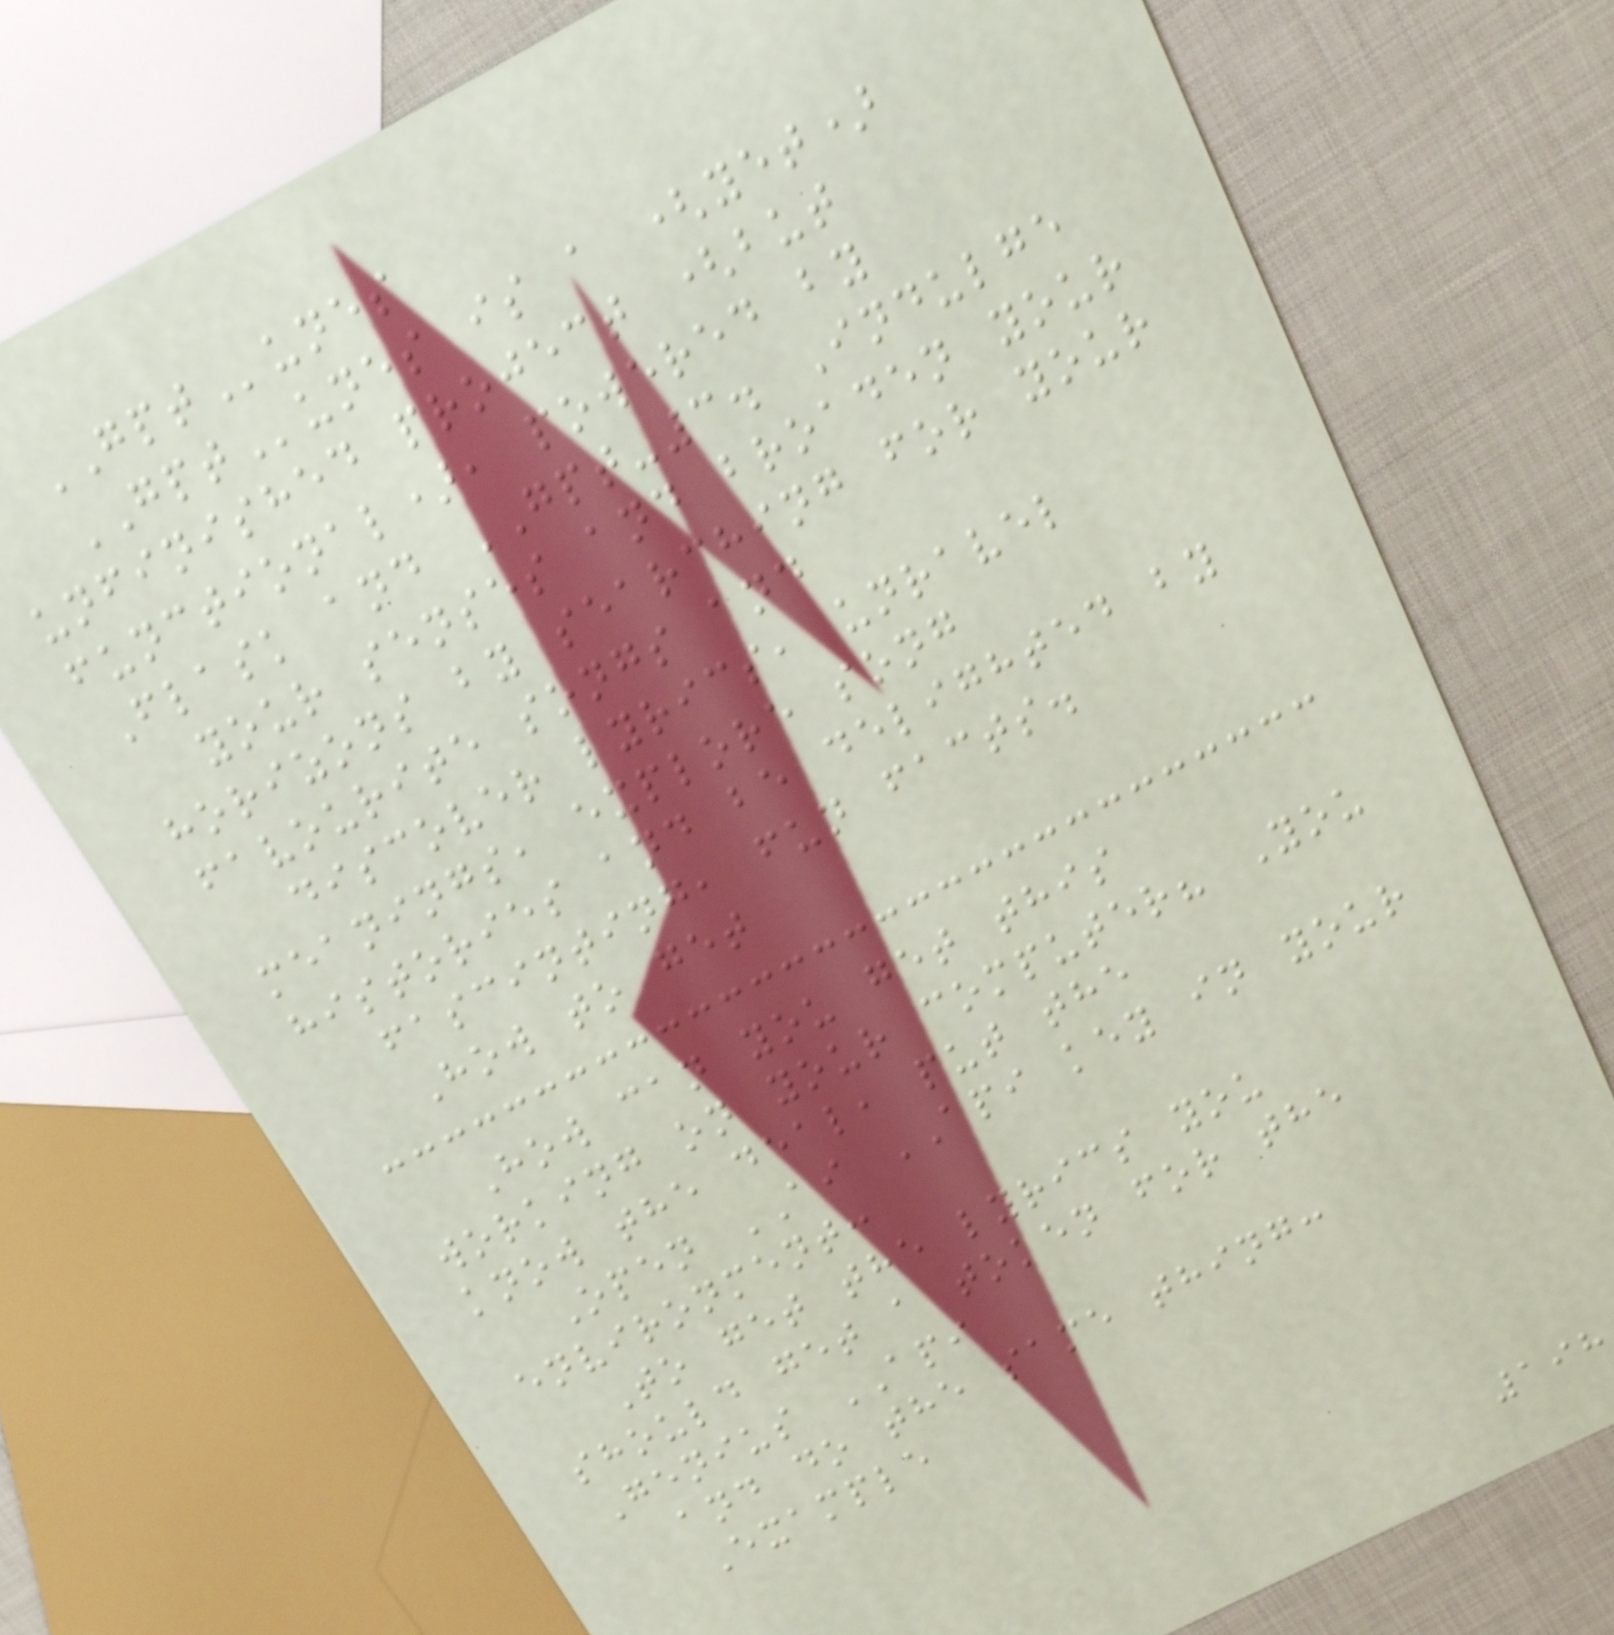GPTunes
GPTunes is a (yet)
unfinished project (but
functional), powered by
Flask and GPT-3. Indulge
your senses and broaden your
horizons by searching for your
favourite songs and
discover lyrics, unravel
meanings, explore song
histories and be delighted by
fascinting, fun facts.
How to get
How can you get this
working on your computer? You
know the deal, put the
Open AI API key in your
environment:
To get the lyrics you
should get a token for the
Genius API
and do the same thing:
Example
198
